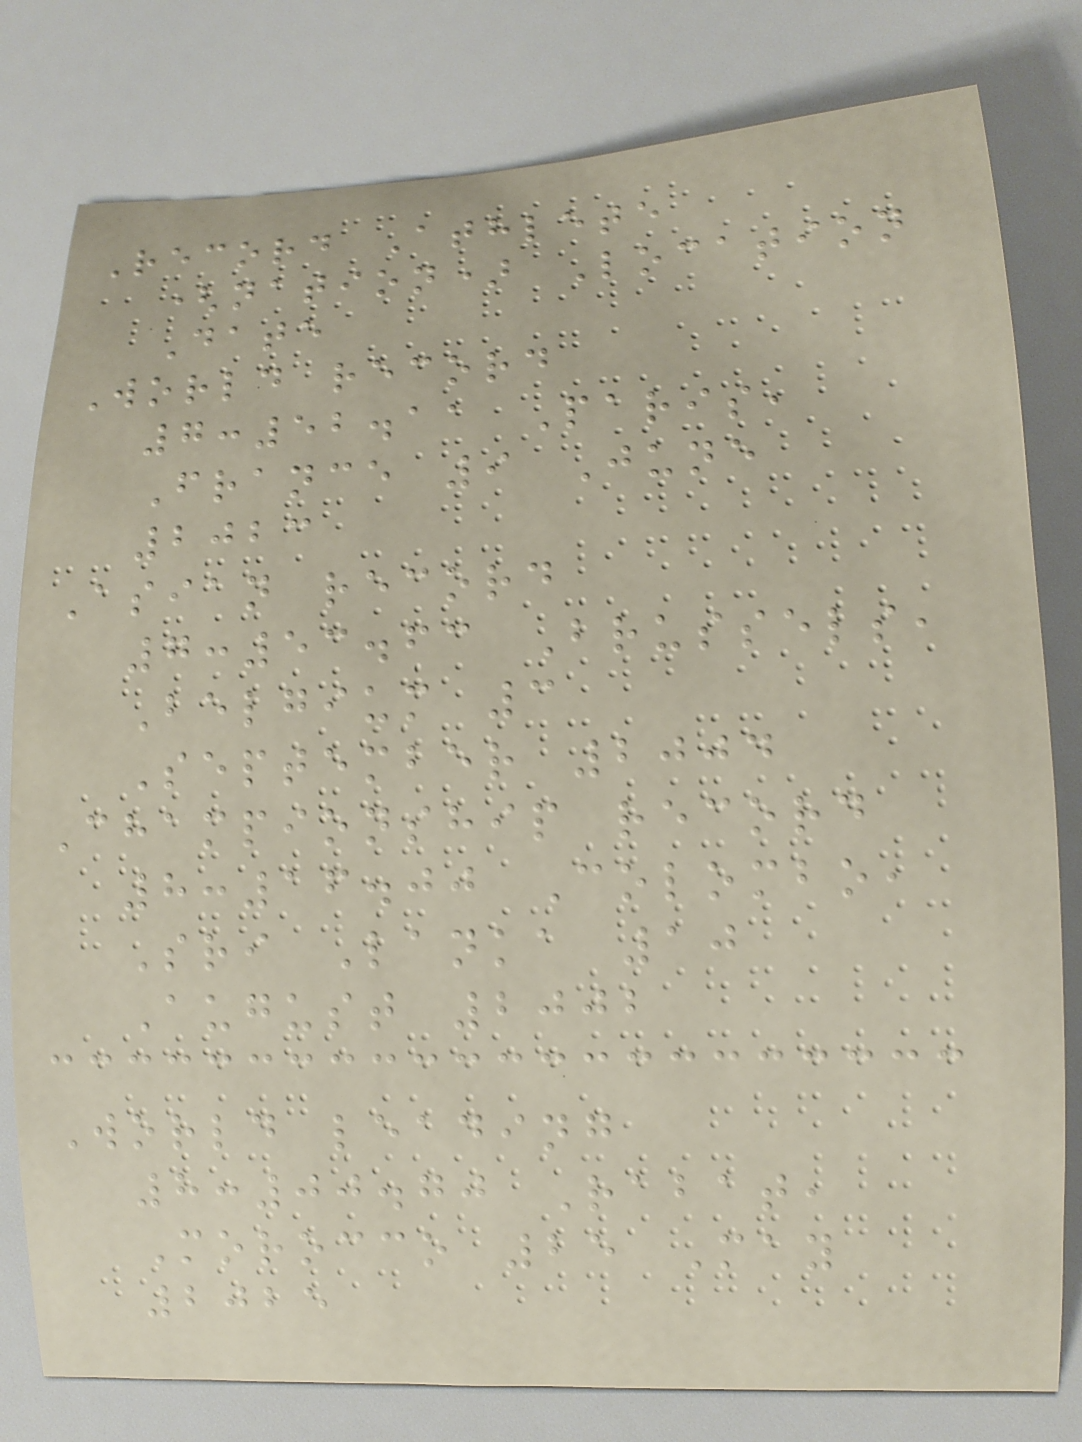Record Athlete
(nation) Location
Date
World record
7:52.11 Paris,
France 9 June
2023
Asian record
7:53.63 Brussels,
Belgium 3
September 2004
Championship record
8:16.00 Colombo,
Sri Lanka 10
August 2002
World leading
8:00.70 Rabat,
Morocco 25 May
2025
